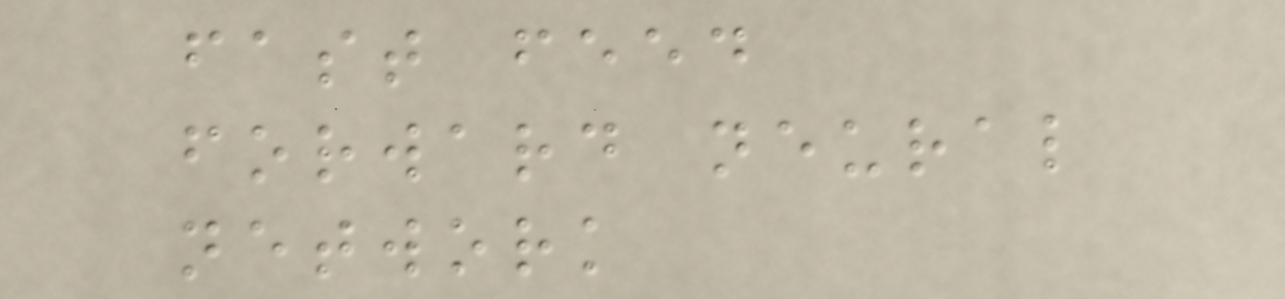fast feed
forward neural
network
